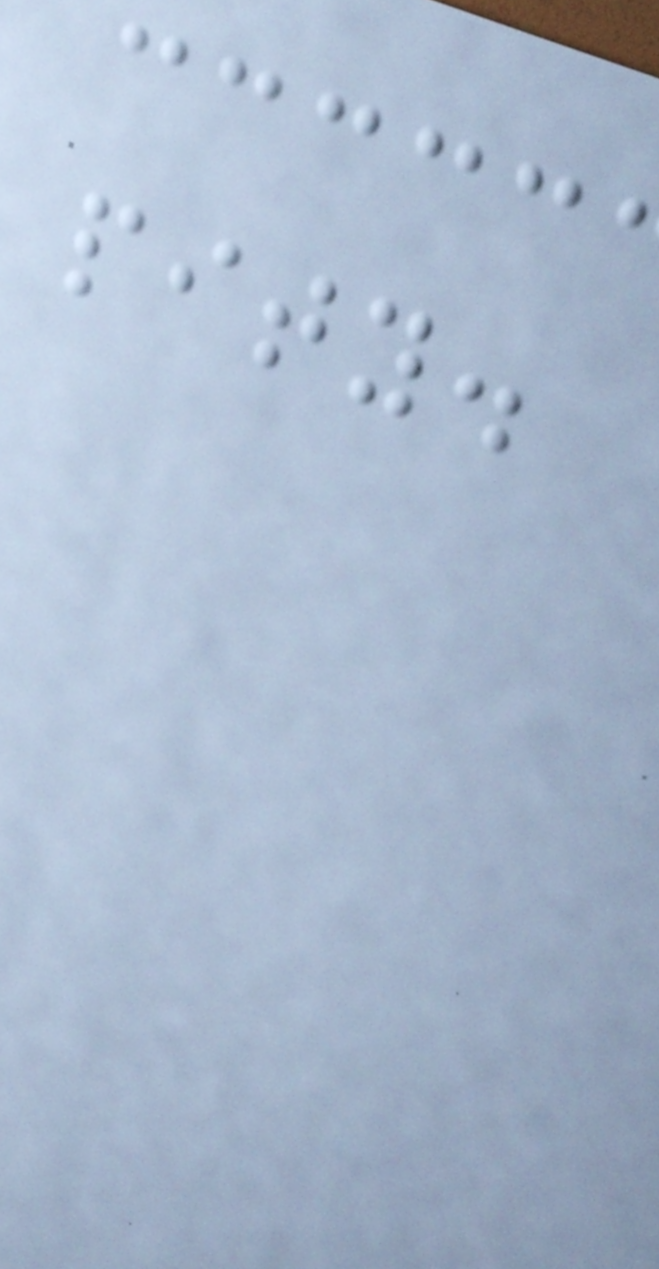pity.
